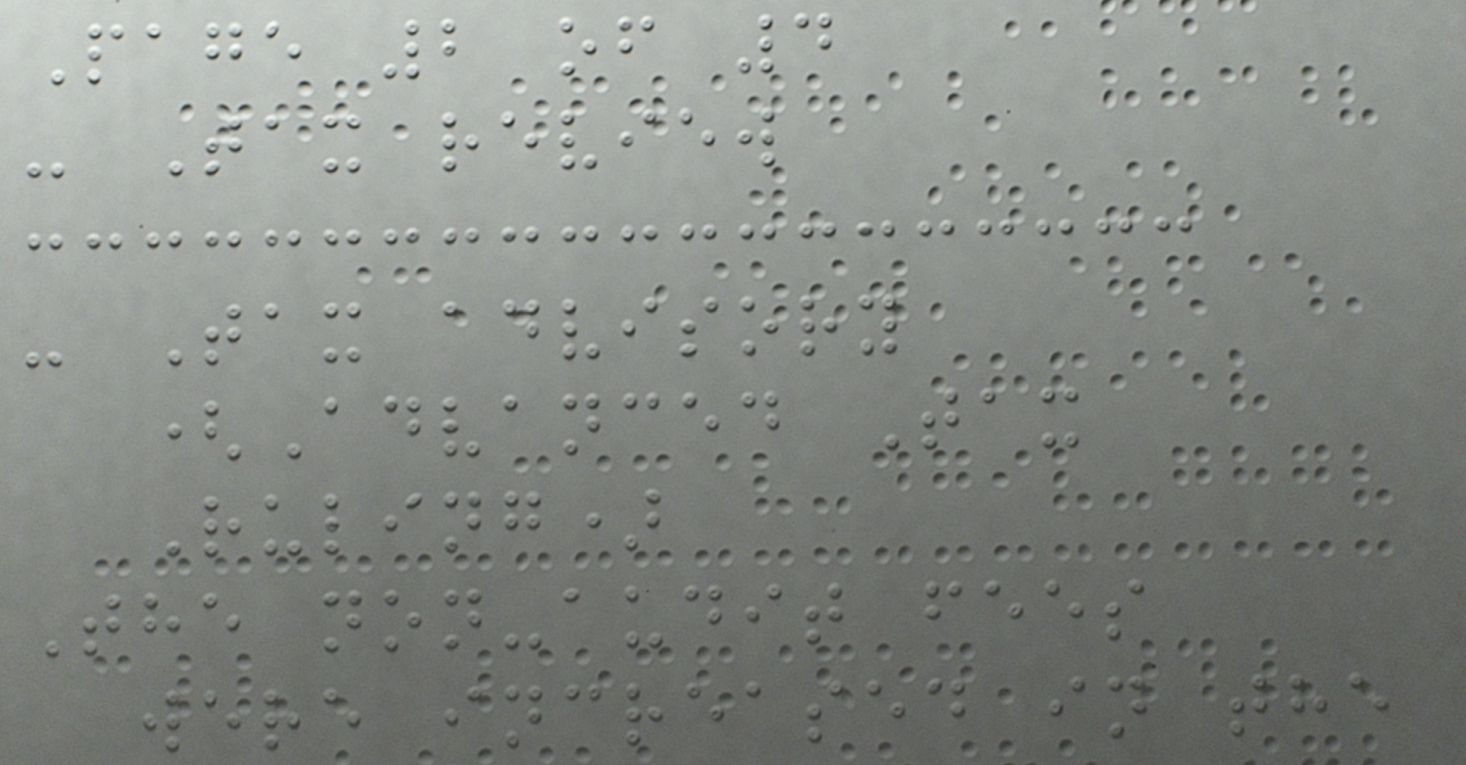Page 2 of 4
- Tax review
- Tax advisory
(Advanced Tax
Ruling)
The non-audit fees
were increased in the
